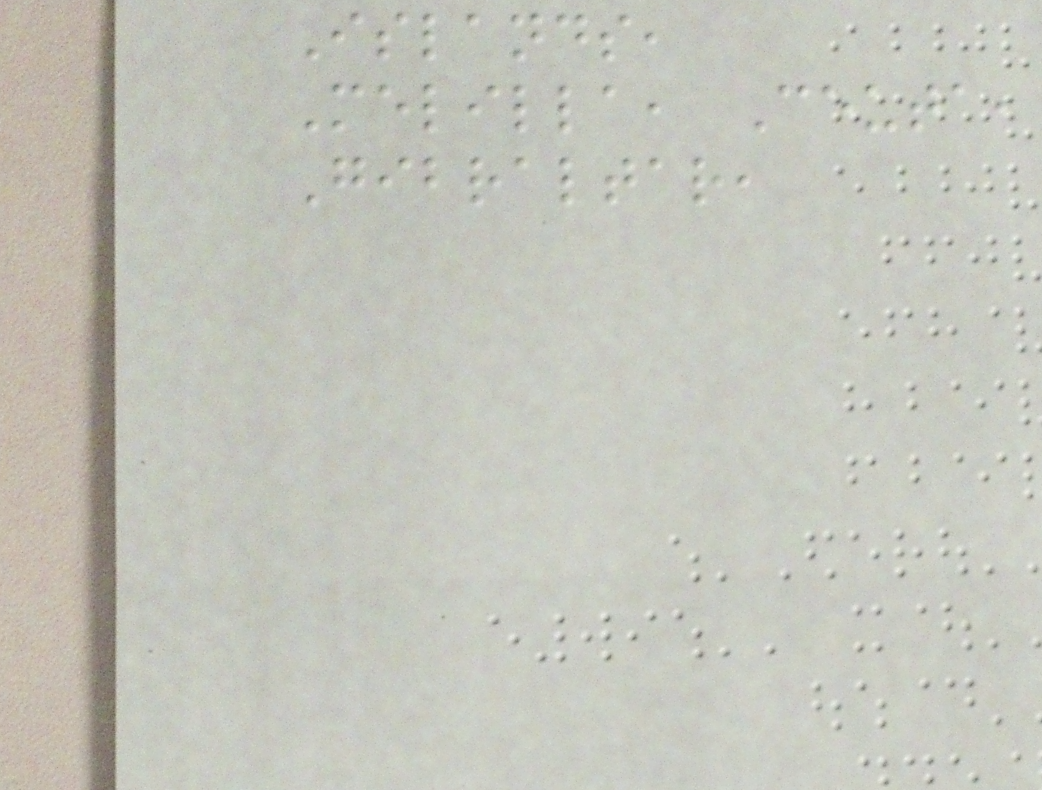Islands,
Melilla, Ceuta,
Gibraltar,
